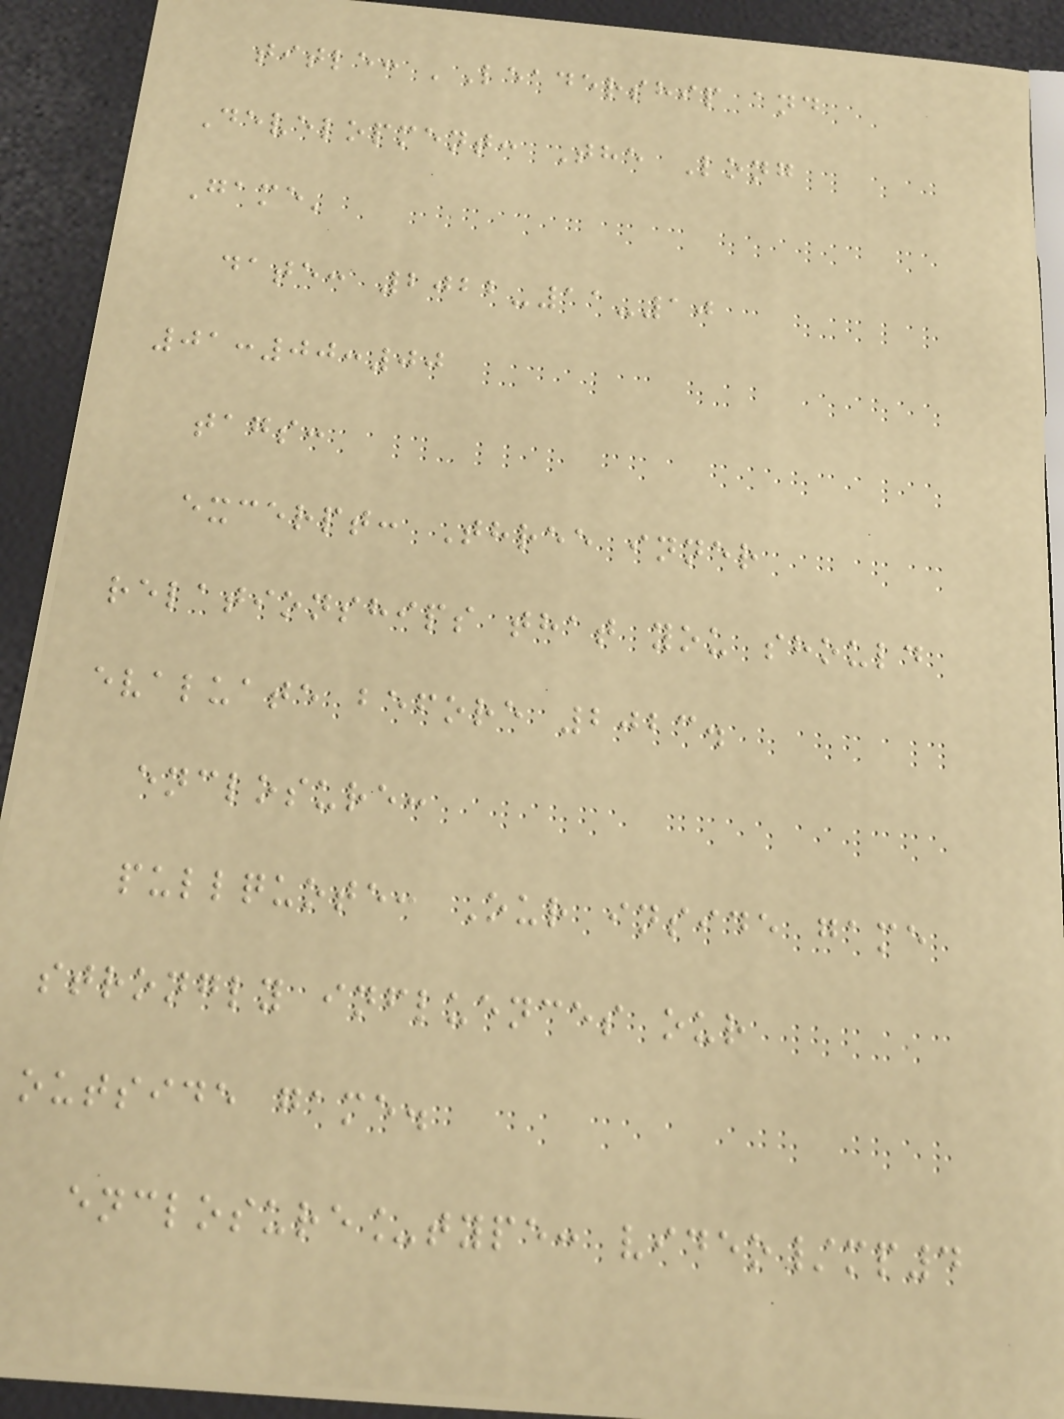title: 'Leadership and
Development: The Long
Game'
date: 2022-11-10
01:00:00
tags:
excerpt: Three inner
relationships that you should
evaluate before 2023.
enclosure:
pullquote: Our inside game
strongly influences our
outside game.
enclosure_type: video/mp4
